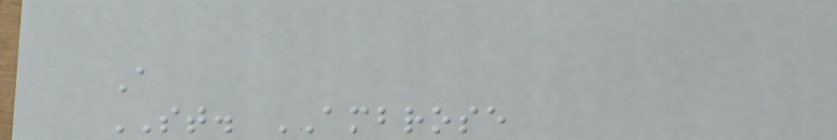A
ST. AMBROSE
